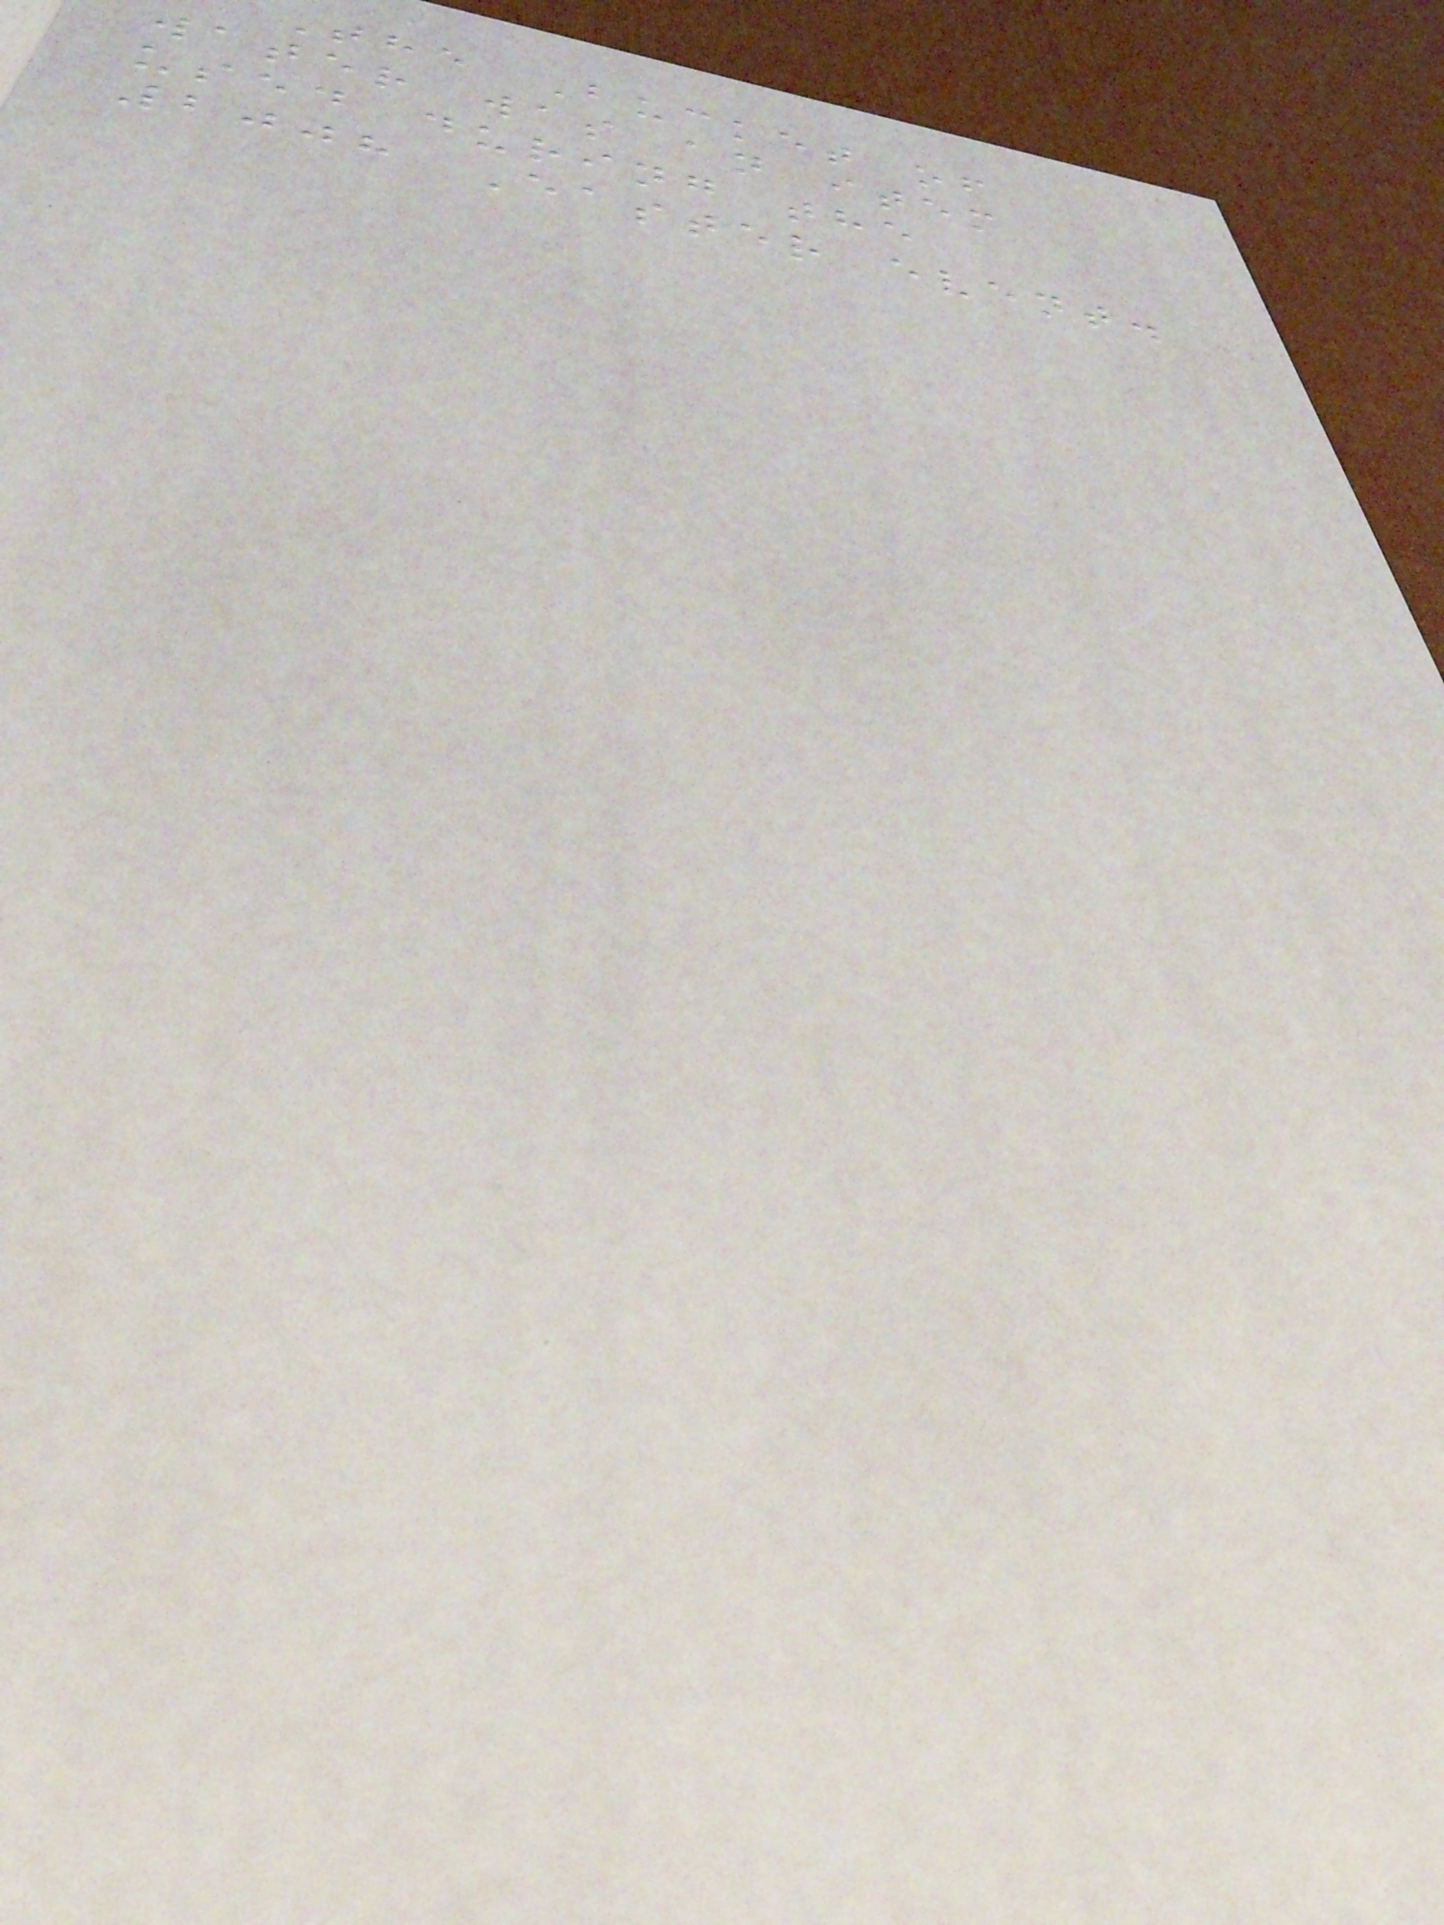The Bucket of
water was an item
used during the
2008 Easter event.
